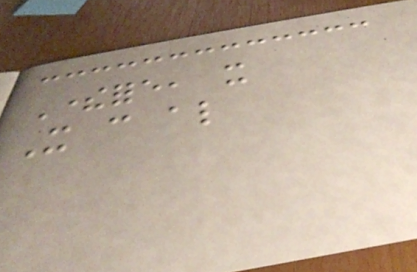Therefore, it
It can also
